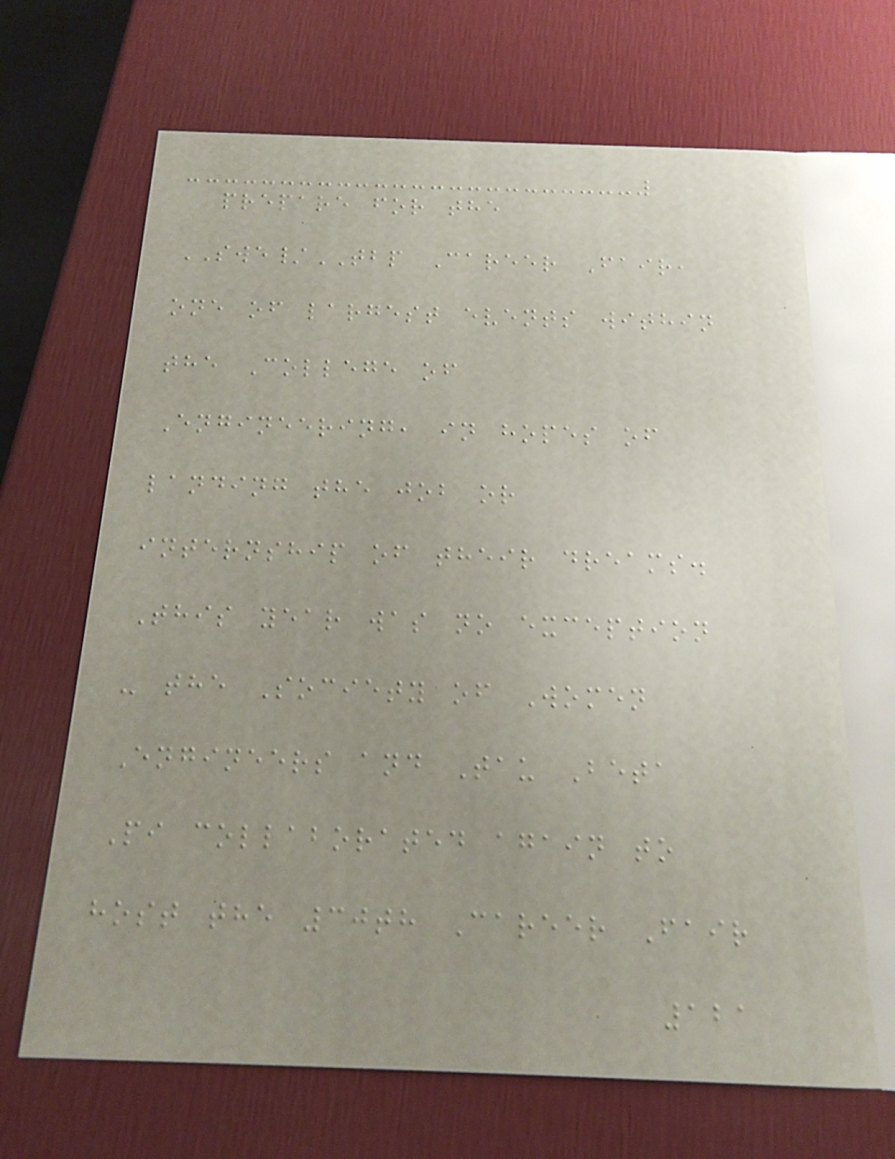prepare for the
SWE/TBP Career Fair,
one of largest events within
the College of
Engineering, in hopes of
landing the job or
internship of their dreams.
This year was no exception
- the Society of Women
Engineers and Tau Beta
Pi collaborated again to
host the 30th Career Fair
121
